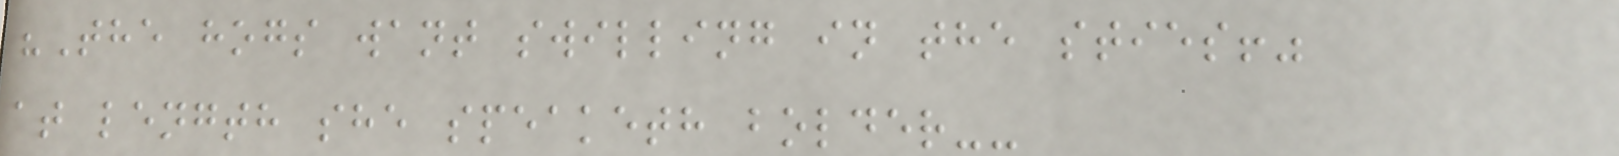"The hogs want swilling in the sties!"
at length she speaketh bolder--
